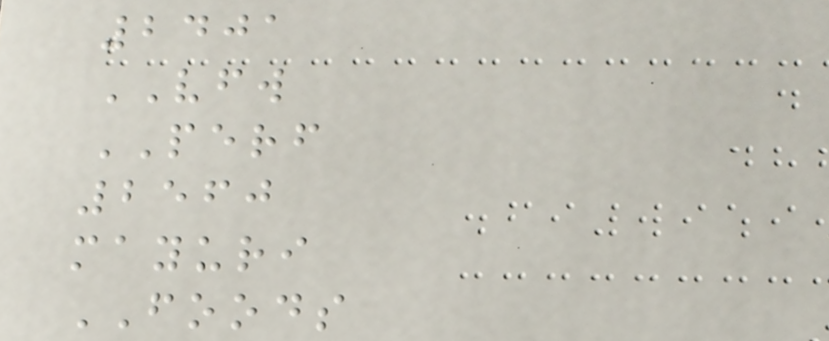2401
VFW
PERF
2560
mayuri
FOODS
